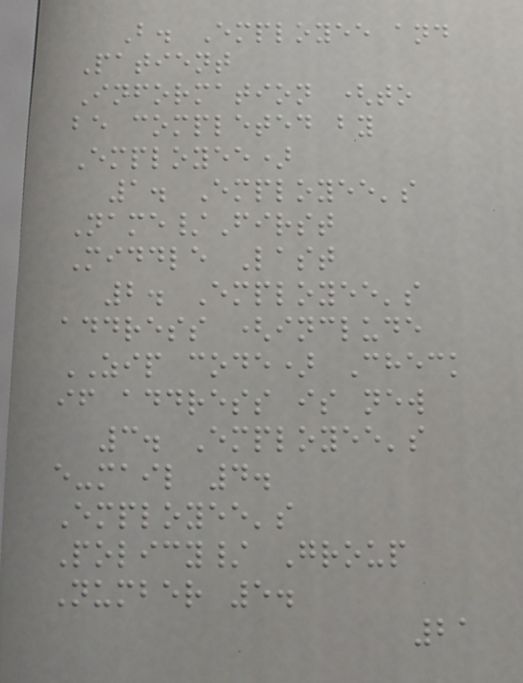B. Employee and
Patient
Information (to
be completed by
Employee)
1. Employee's
Name/First
Middle Last
2. Employee's
address (include
ZIP code) Check
if address is new
3. Employee's
e-mail 4.
Employee's
Policy/ Group
Number 5.
21
